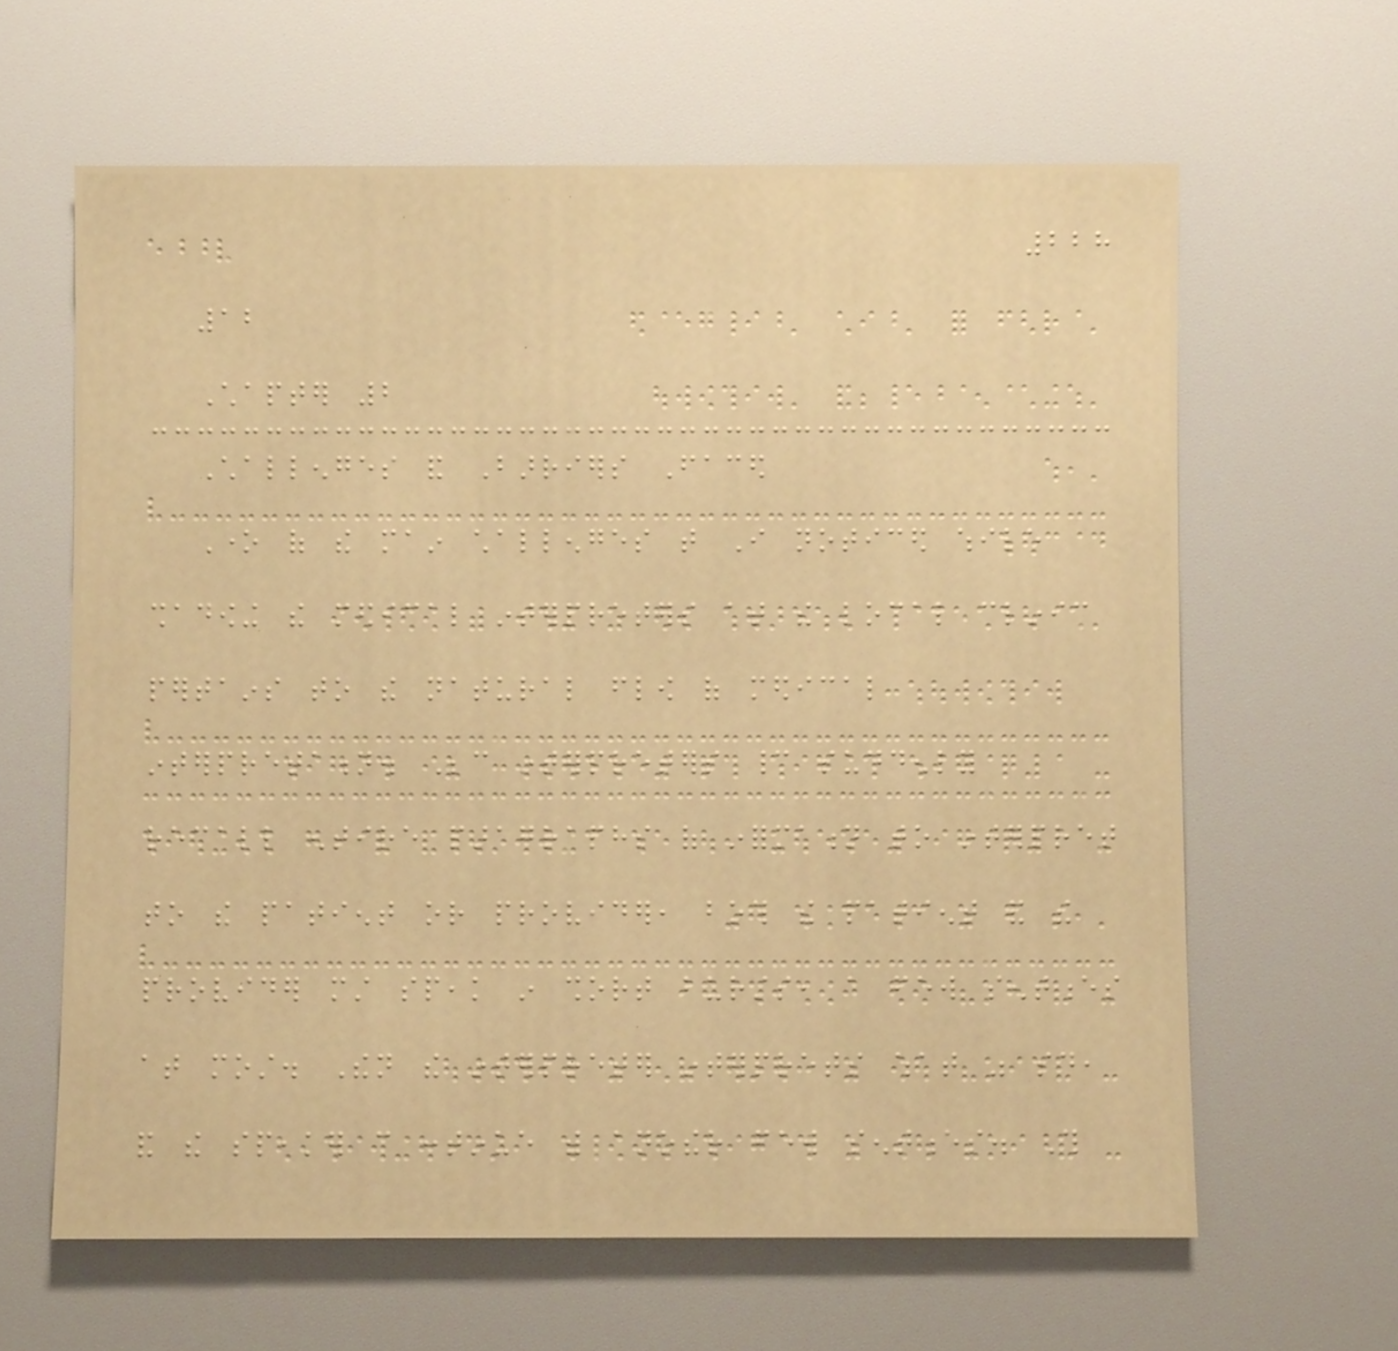228
12
Chapter 2
Challenges and Barriers Faced
One of the main challenges that I noticed while
shadowing the medical interpreters at the local clinic
pertains to the natural flow of medical
interpretation. Because interpreters cannot suddenly
recall entire paragraphs of information to interpret
to the patient or provider, both the patient and the
provider must speak in short bursts, a few sentences
at most. Then the interpreter interprets what was said,
and the speaker can continue with another few sentences. This
